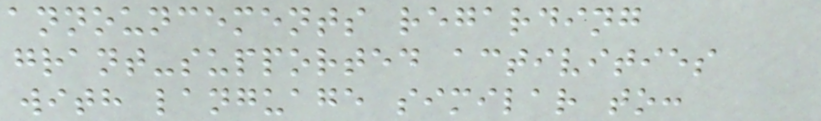announcements regarding
grant-supported activities
with language similar to:
